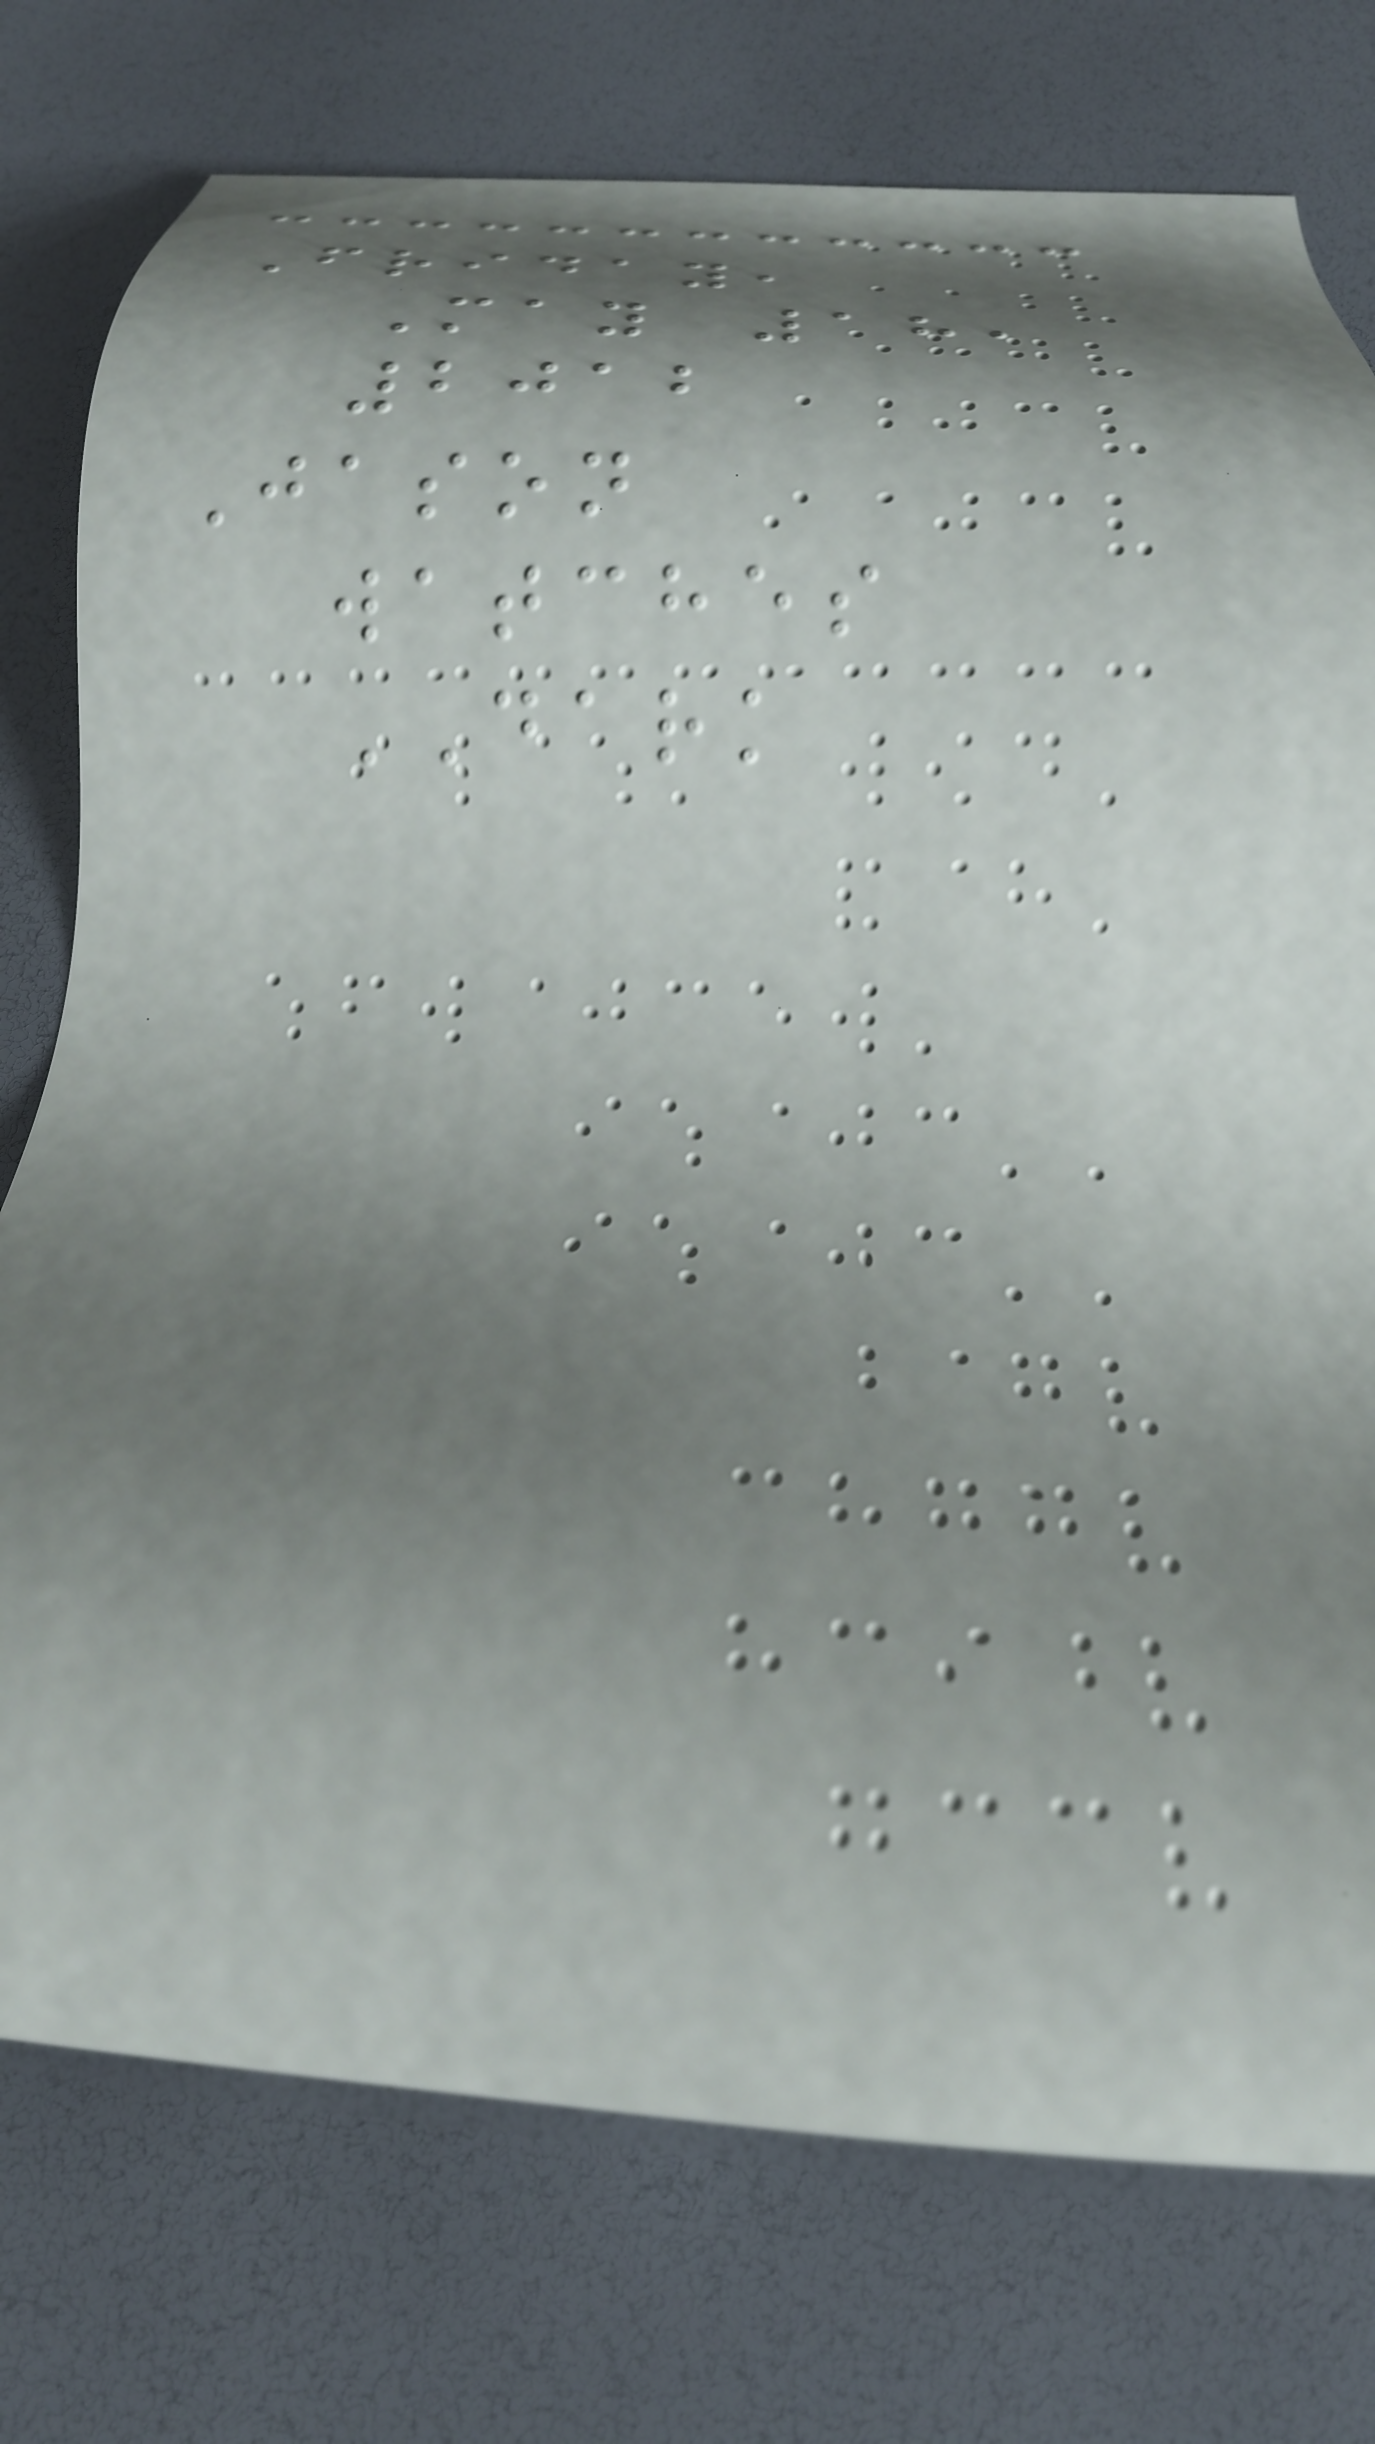Friday,
May 18,
2012
Jason
watches
DARK
